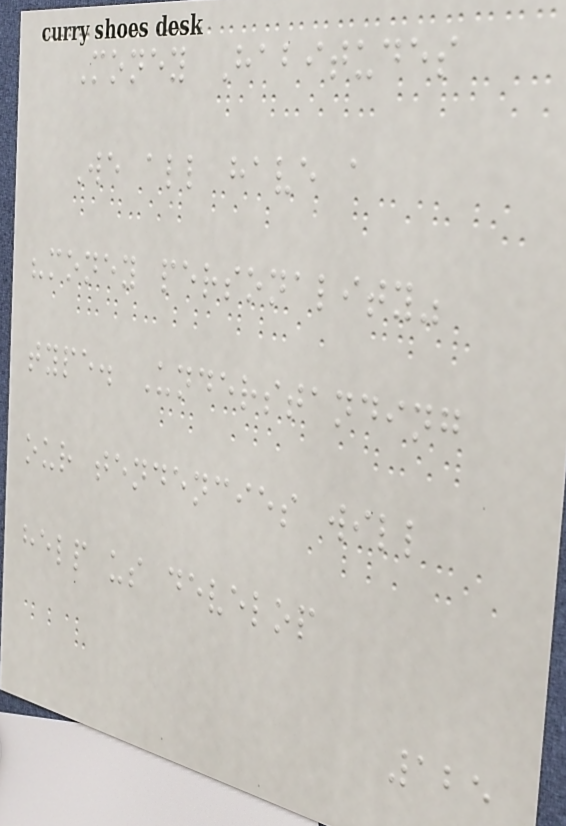Money Habitudes
We all have a
"money personality"
type. Understanding
our tendencies will
help us develop
125
